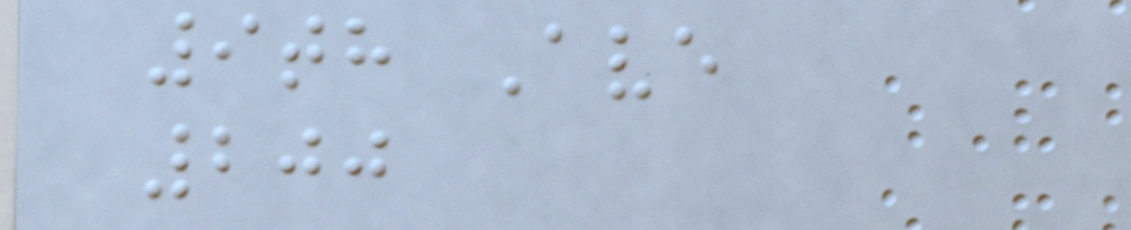9th Ave
200
